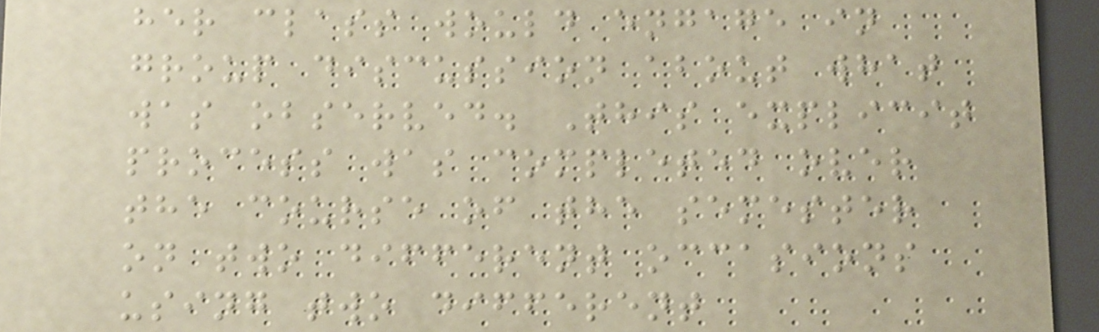her class would engage in
group discussion about what
was observed. This explicit
process was completed over
the course of the semester
on two different occasions
using two different
